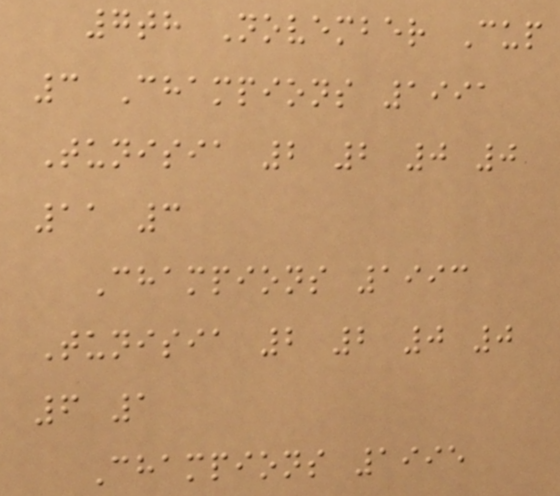7th November Cup
3 Champions 1991
Tunisia 2 2 0 0
11 3
Champions 1993
Tunisia 2 2 0 0
6 1
Champions 1995
